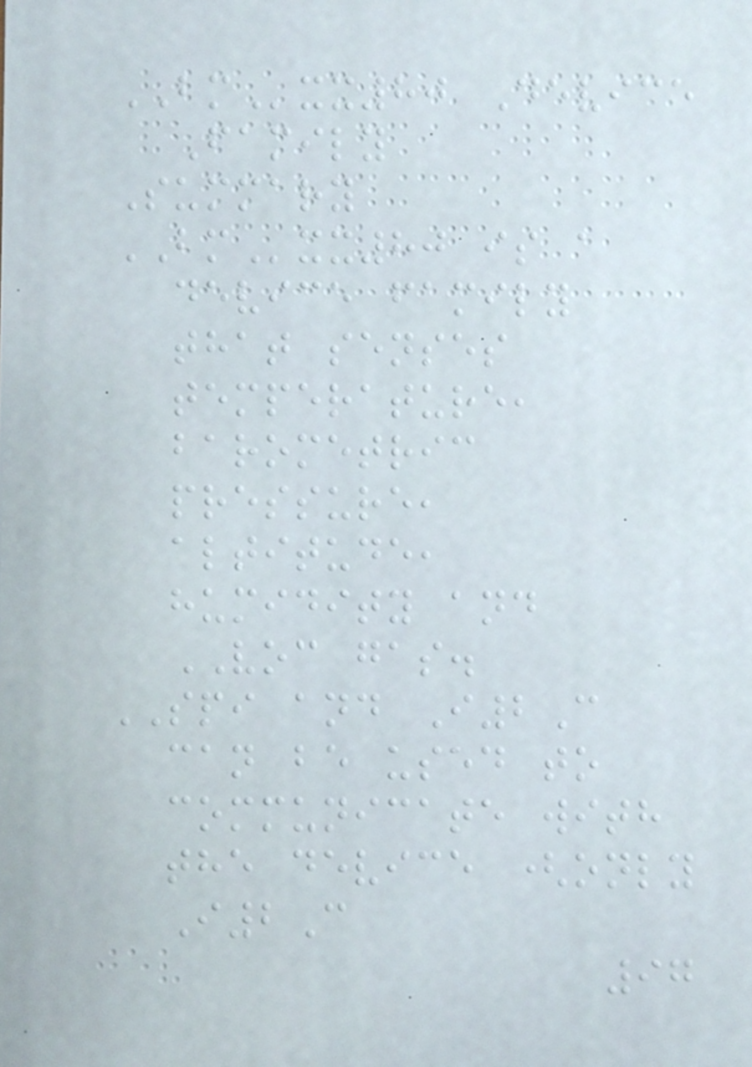BMxx80 Device
Family
Summary
BMxx80 is a
device family
that senses
temperature,
barometric
pressure,
altitude,
humidity and
VOC gas.
SPI and I2C
can be used to
communicate with
the device (only
I2C
97
